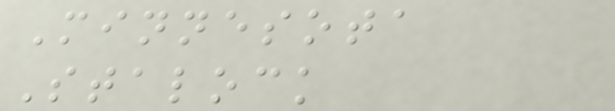Minnesota
Stalock
